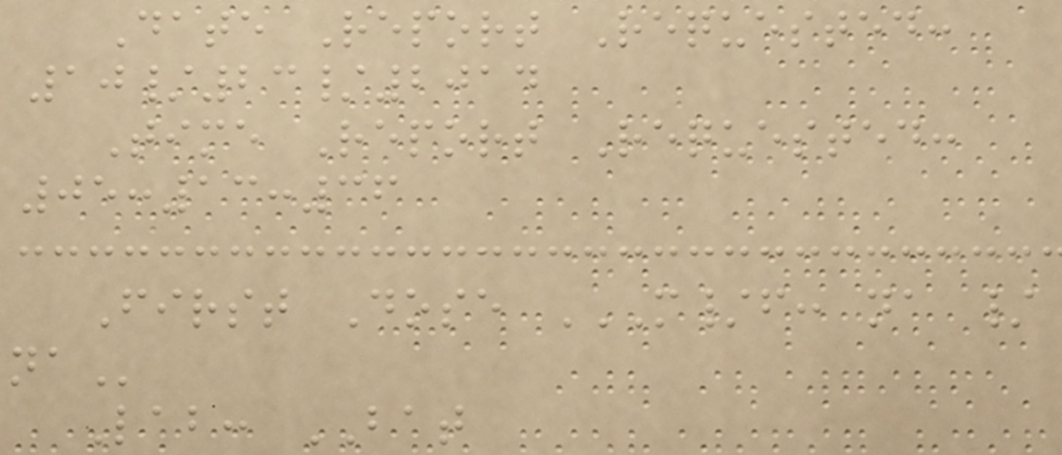Date Report Requested:
10/23/2014
Time Report Requested:
05:13:36
First Dose M/F: NA /
NA
Lab: BAT
